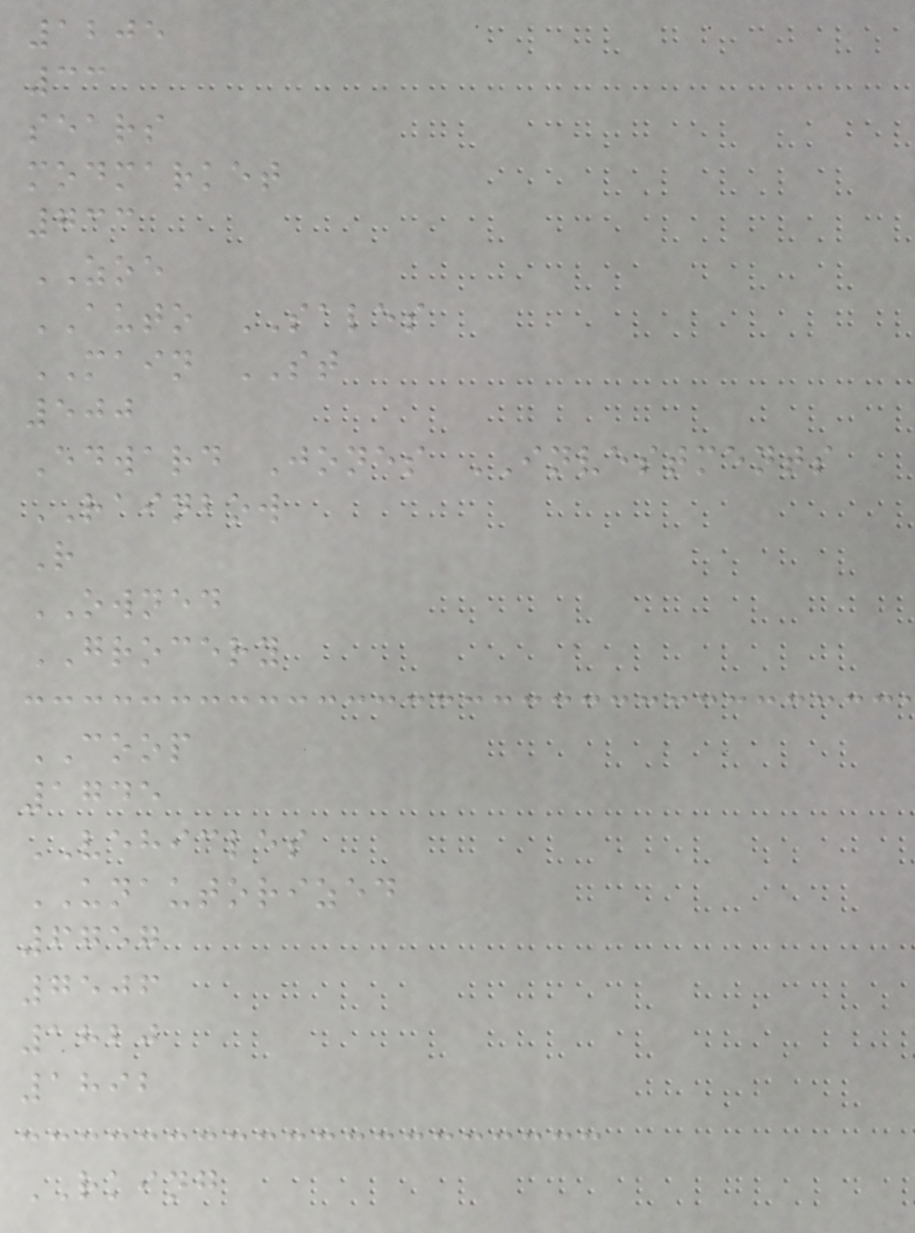1205
33
sears
modmarket
733
ZOE
AUTO SALES
MAIN ST
500
Edward Jones INVESTMENTS
RAINBOW
R
OWNED
GROCERY
COOP
1745
VEHICLES
UNAUTORIZED
6757
7506
1820
1892
RKING
